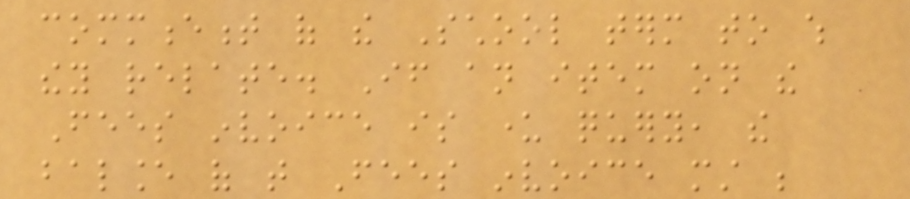commencement of the School term to which
they relate. If an item on the
Fees invoice is under query, the
balance of that Fees invoice must be
